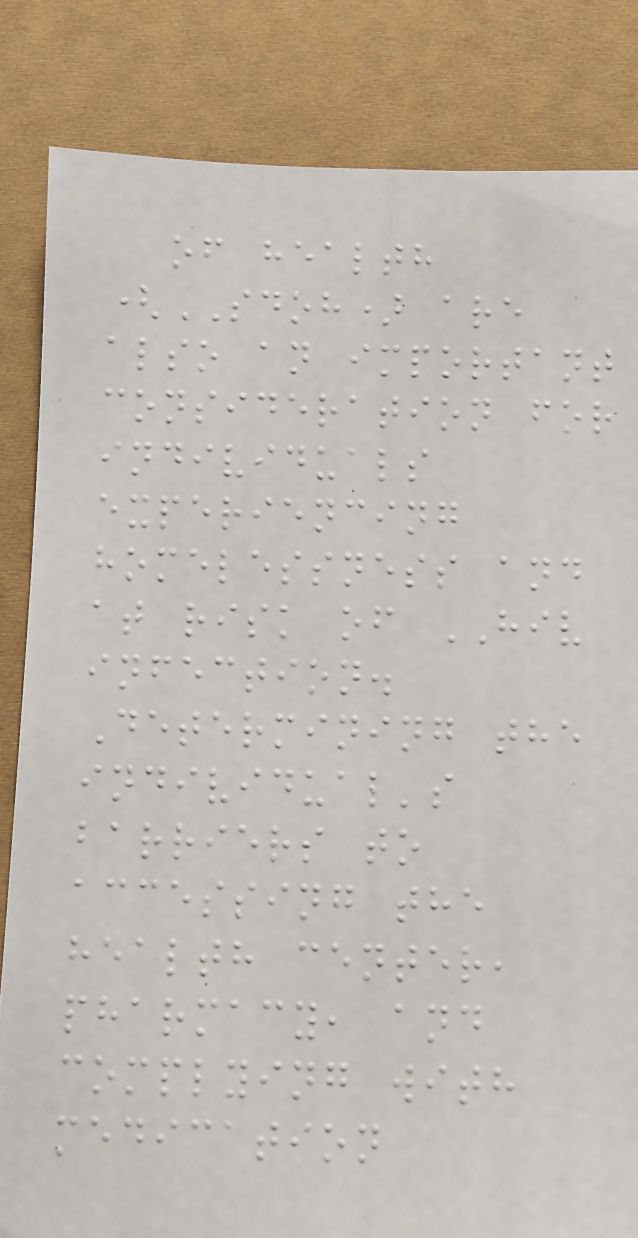of health
(SDOH) are
also an important
consideration for
individuals
experiencing
homelessness and
at risk of HIV
infection.
Determining the
individual's
barriers to
accessing the
health center,
pharmacy, and
complying with
medication
